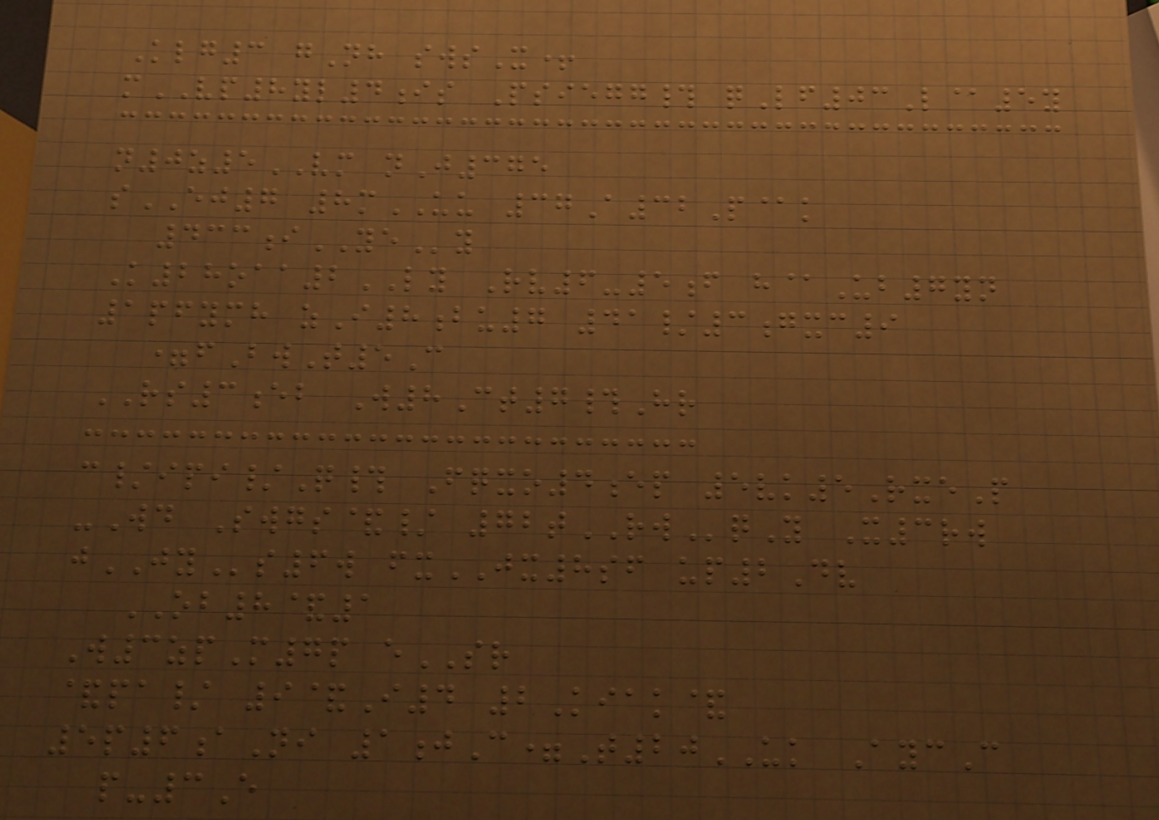Klg3 gNh swsX+
mVP8yl4is Psiegg# qLf03L@5y
n0z5VM nJ375
sEJ7 8mUU 37A32P@k
433iYEy
K28oaa2LY Rv6-5f h@Ub7yn
1pfymh zI8bu7 41/3gxc9
=fBwT5C
RS3eb W8Ct7#Hr
c/ipi/Q# Fqxo4ep 5vk5RxeP
-Wd Swgs&/ 72tRWqY X3rw
jJYs6w fxJX8sf up2Dv
OB8&1
W3zpM7p eSR
&pa/ 9&I4 2Kiak&
5p6aNi 1jC=T20UK AycC
p-3E
